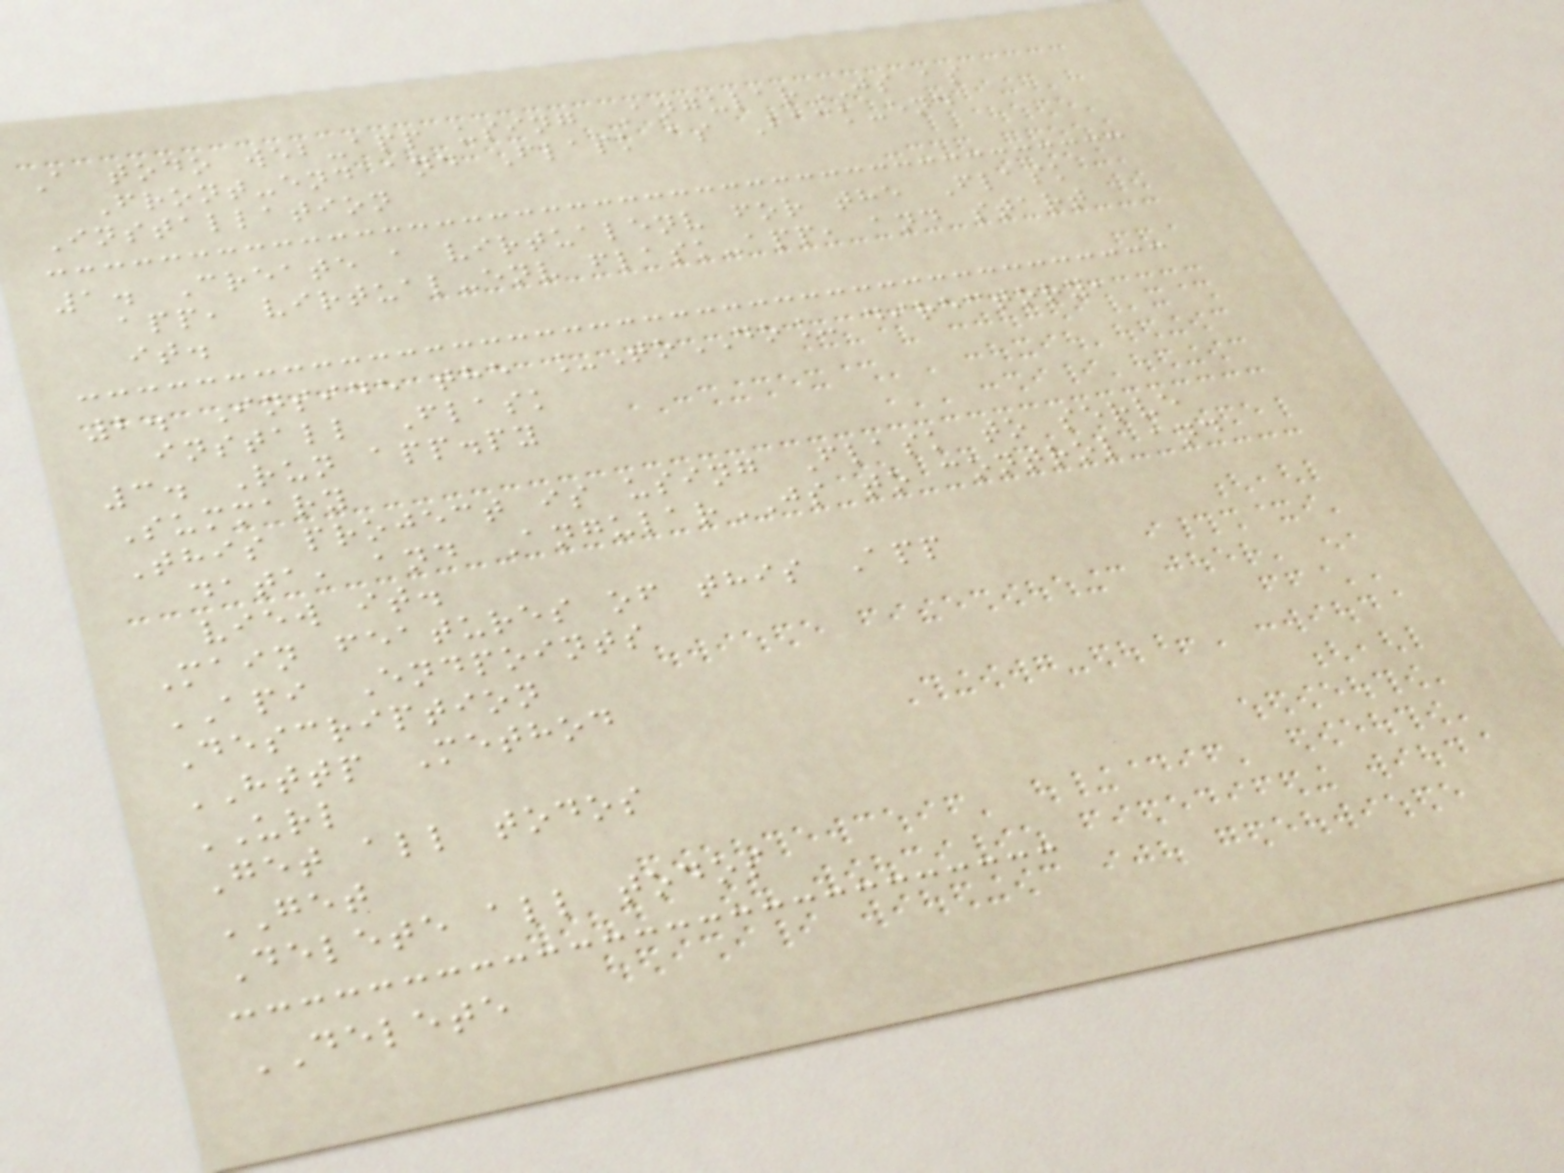A todo web-app using AngularJS as
Front-end and Flask as Back-end
Installation
1. Create a virtualenv for the Flask
app, virtual-env flask-app, and start
it.
2. Inside the _ToDO_ directory,
install Flask
3. Run app.py
Summary
This project is using Flask to serve
data, and AngularJS to control and
view it.
Main features of this App
API Endpoints
Description
HTTP Method
URL
Get all todos
GET
Delete all todos
DELETE
